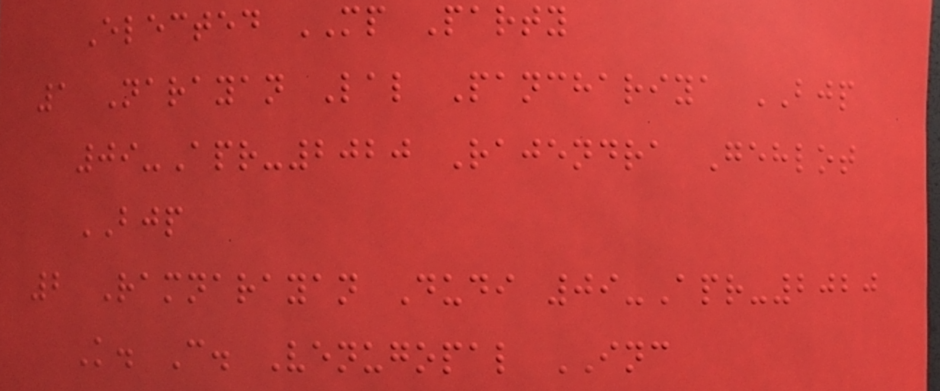Elected MP Party
1 Narayan Lal Panchariya BJP
09-Apr-2020 Rajendra Gehlot
BJP
2 Ramnarayan Dudi 09-Apr-2020
K. C. Venugopal INC
